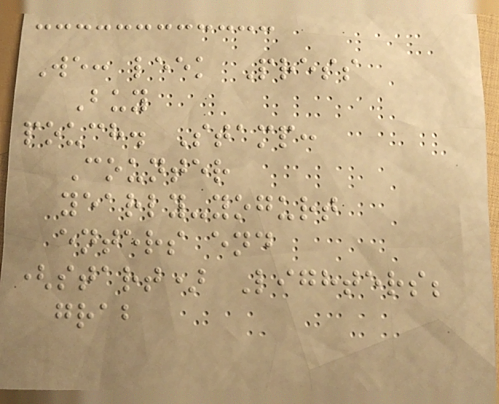We: leek Press
Buy
pouch. Stamp:
Counter
yearly-yogurt
enters end
(start) Lighters;
grab
